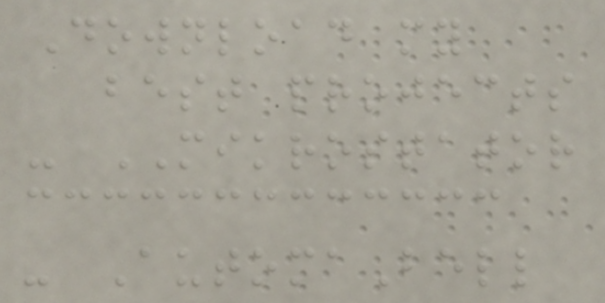Download my
best projects
- MIKROSTATOR
- AutomaBell
